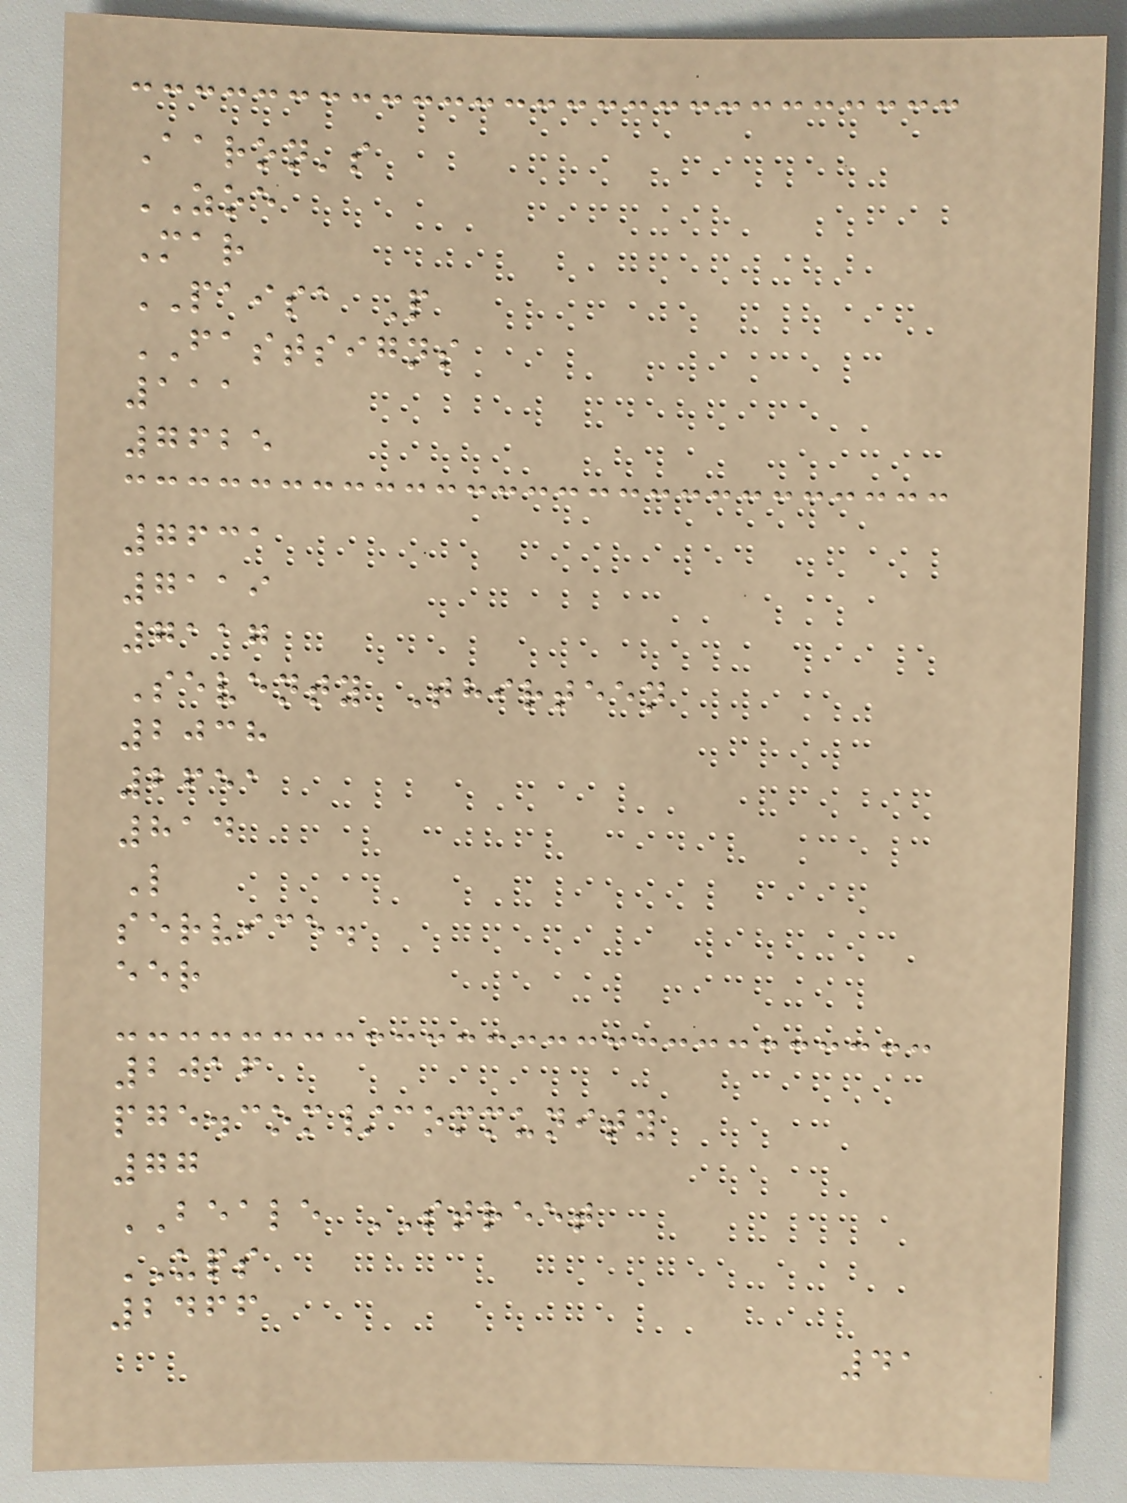Aaron's
ZOE
Mar
PAISA P
FASTSIGNS
111
7625
7631
7119
7117
Seventy Thirteen
2038
2651
814
L
service.
eer
2016
pge.com/community
77
BEALE STREET
UPS
2466
41
